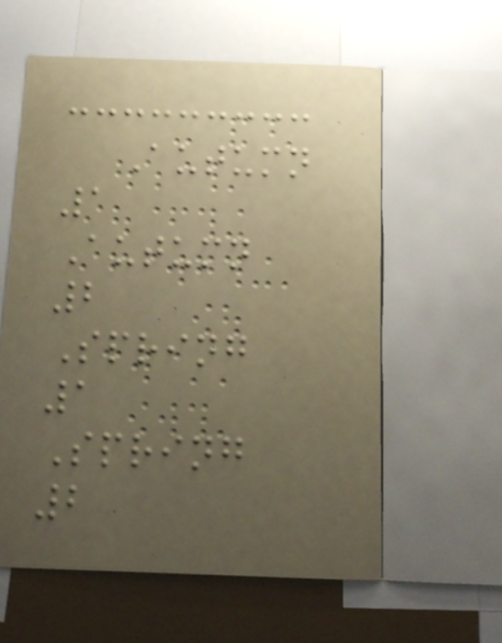Autumn
1
Autumn
2
Spring
1
Spring
2
